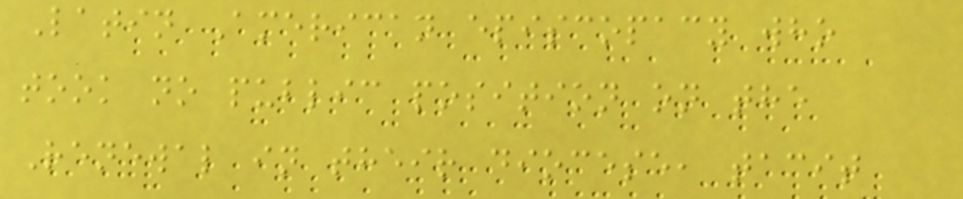Latin American episcopacy who
took no public position on the
Renewal in their diocese, tacit
